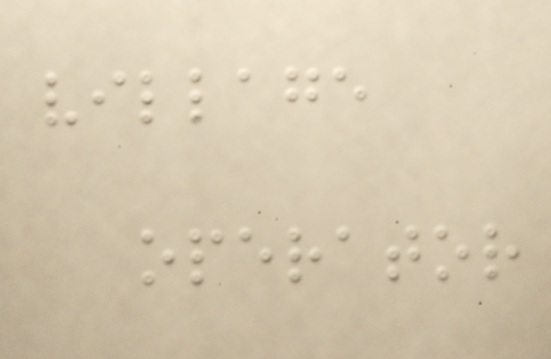village
operator
